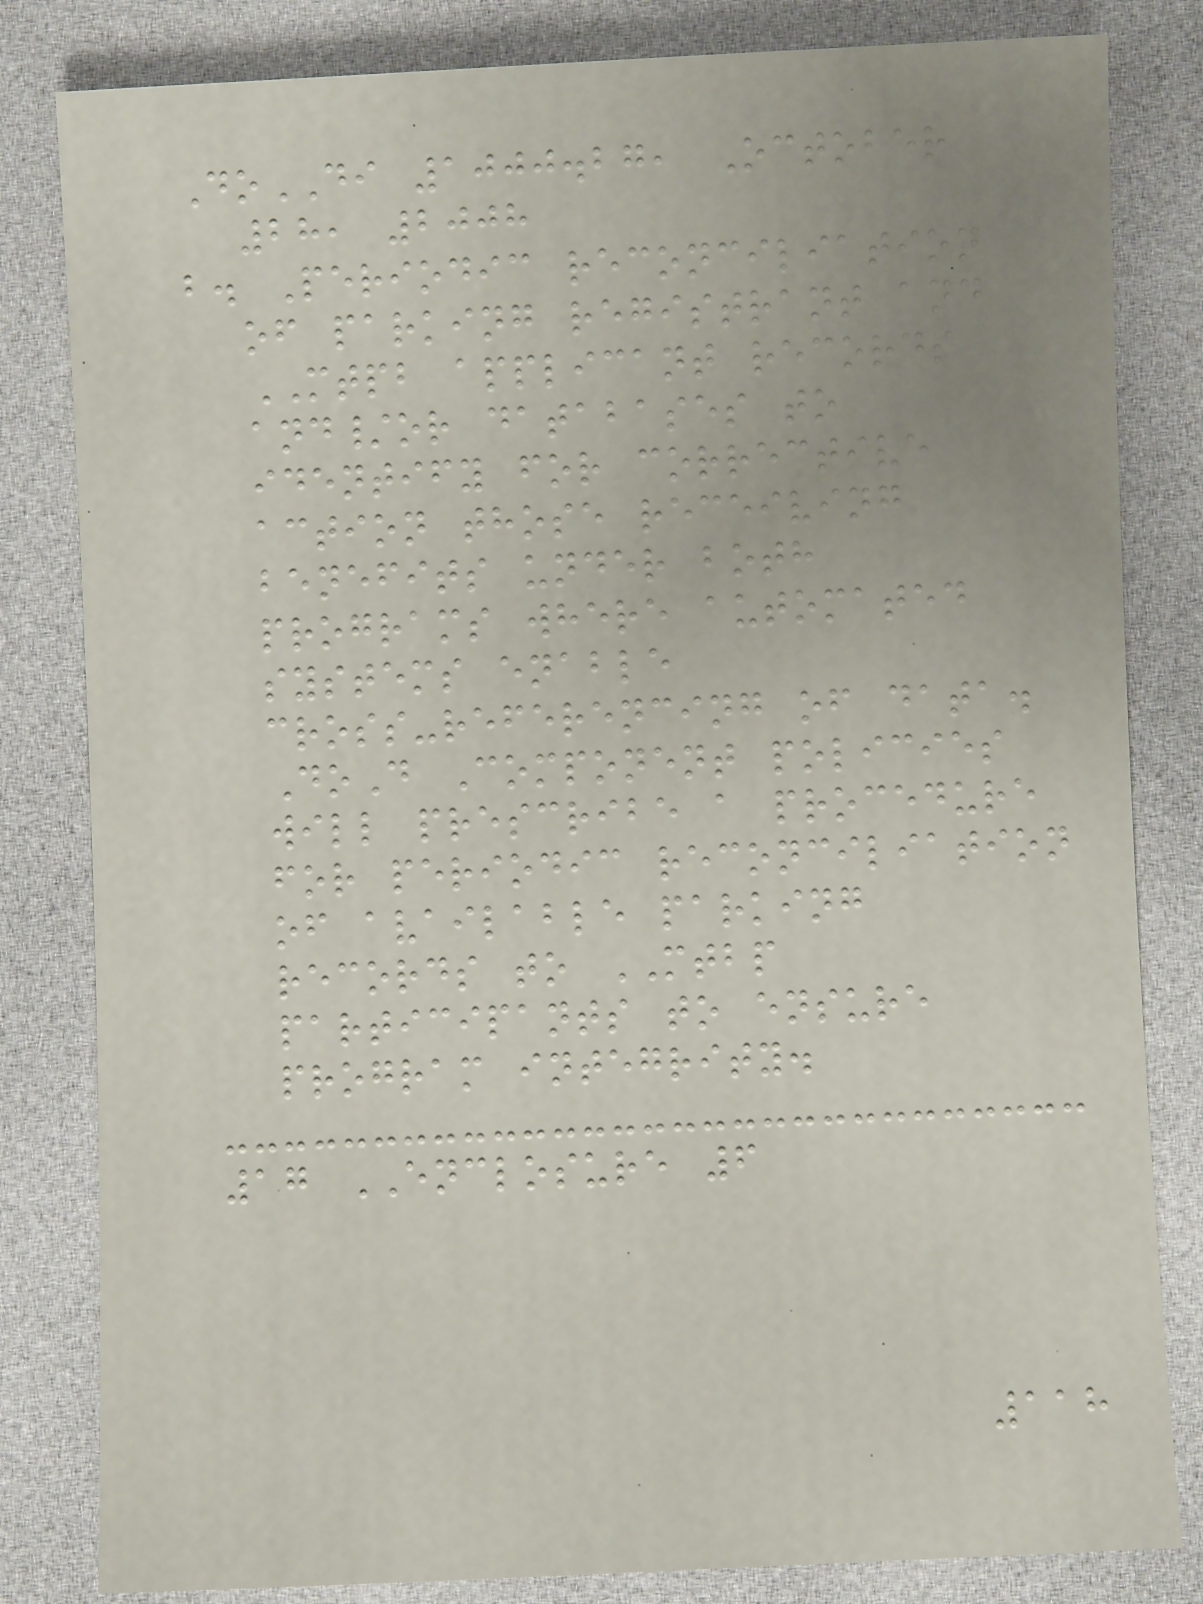DoDI 1000.27, October
28, 2008
b. Periodic reconciliation
of parking registrant and
MTPB applicant records
and/or databases to
identify for corrective
action those receiving
benefits under both
programs where automated
systems enable
cross-referencing of data.
DoD Component policies
will prescribe a procedure
for periodic reconciliation
of available parking
records to MTBP
participants to ensure
program integrity.
17 ENCLOSURE 6
118
